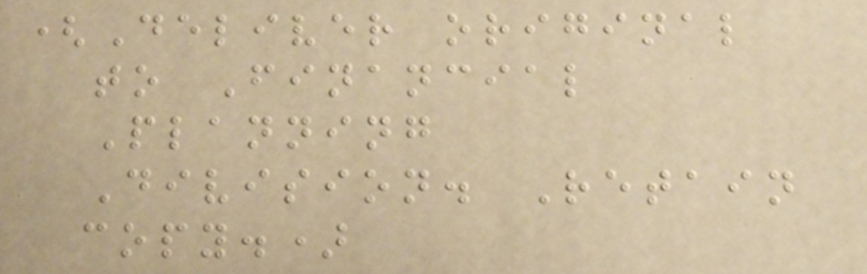(Deliver original
to Financial
Planning
Division. Retain
copy.)
